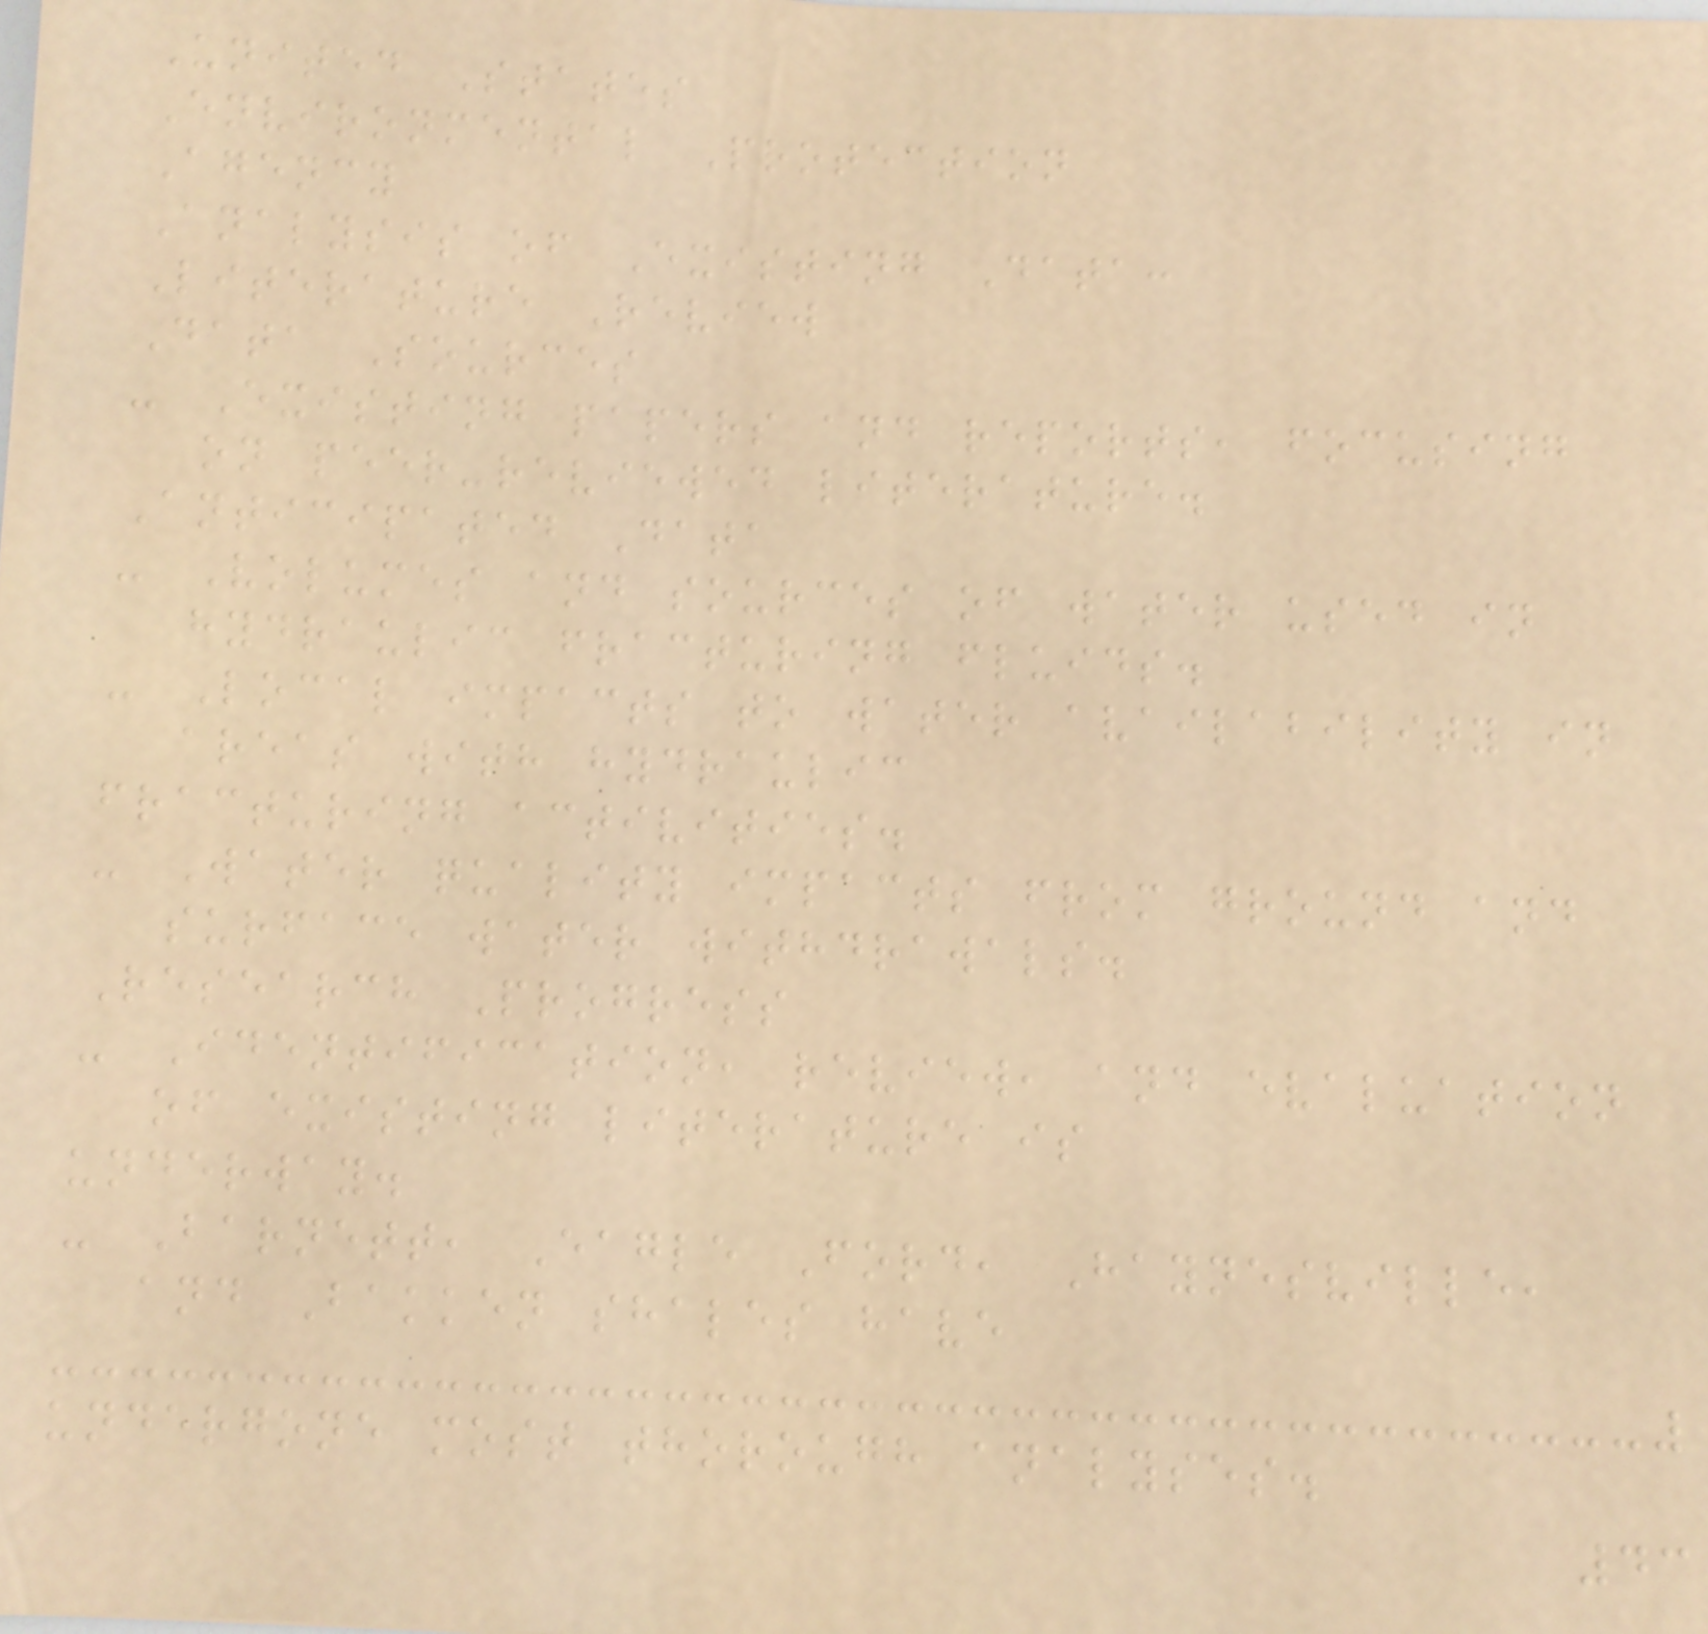United States
Environmental Protection
Agency
Analysis of Existing Data:
Literature Review
Data Sources
- Existing papers and reports, focusing
on peer-reviewed literature.
Anticipated Data
- Volumes and sources of water used in
hydraulic fracturing fluids.
- Local impacts to water availability in
areas with hydraulic
fracturing activities.
- Water quality impacts from ground and
surface water withdrawals.
Research Progress
- Identification, review, and evaluation
of existing literature is
underway.
- Barnett, Eagle Ford, Haynesville,
and Bakken shales have
undergone most thorough analyses.
43
